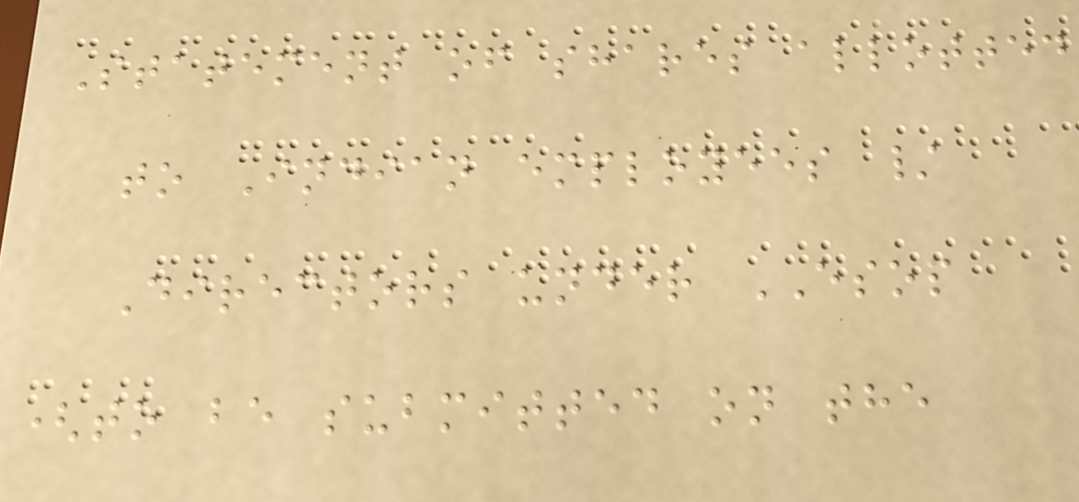Statement of shares allotted
to Indian employees /
Directors under ESOP
(to be submitted on the
